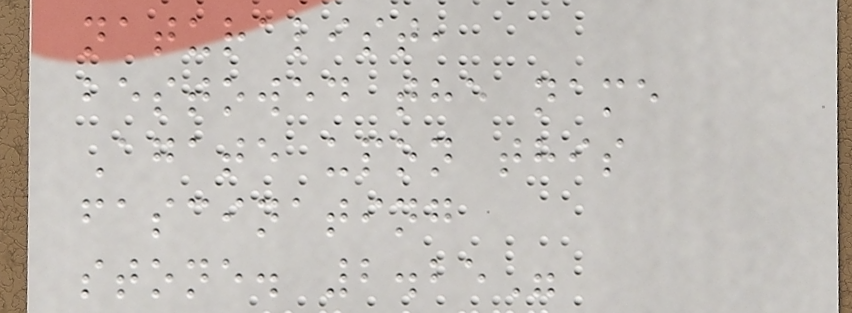naturalist,
bestowed the name
Agate upon this
fascinating
stone. 2.25"
